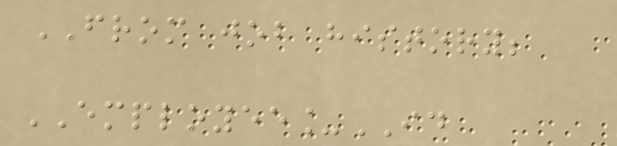FROM job history;
EMPLOYEE_ID
